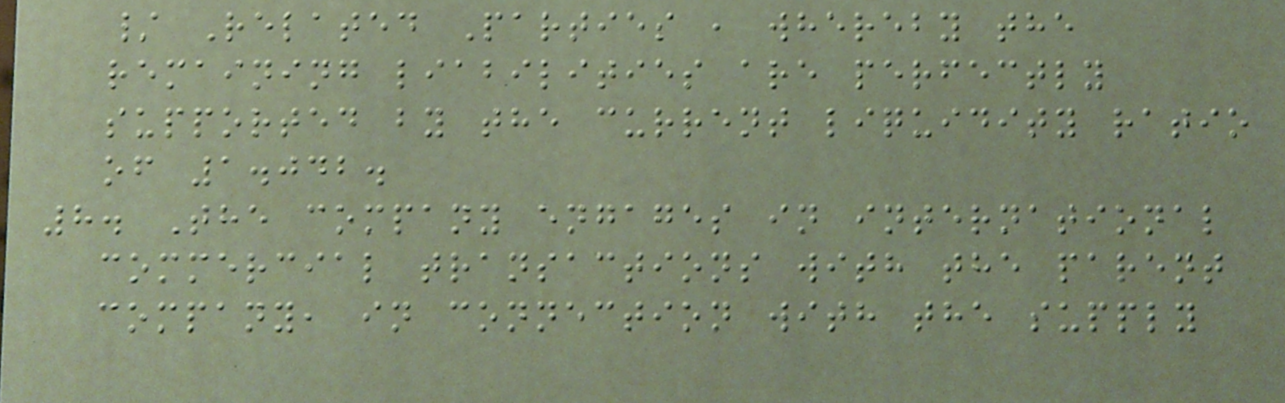/ Related Parties , whereby the
remaining liabilities are perfectly
supported by the current liquidity ratio
of 1.042.
8. The company engages in international
commercial transactions with the parent
company, in connection with the supply
